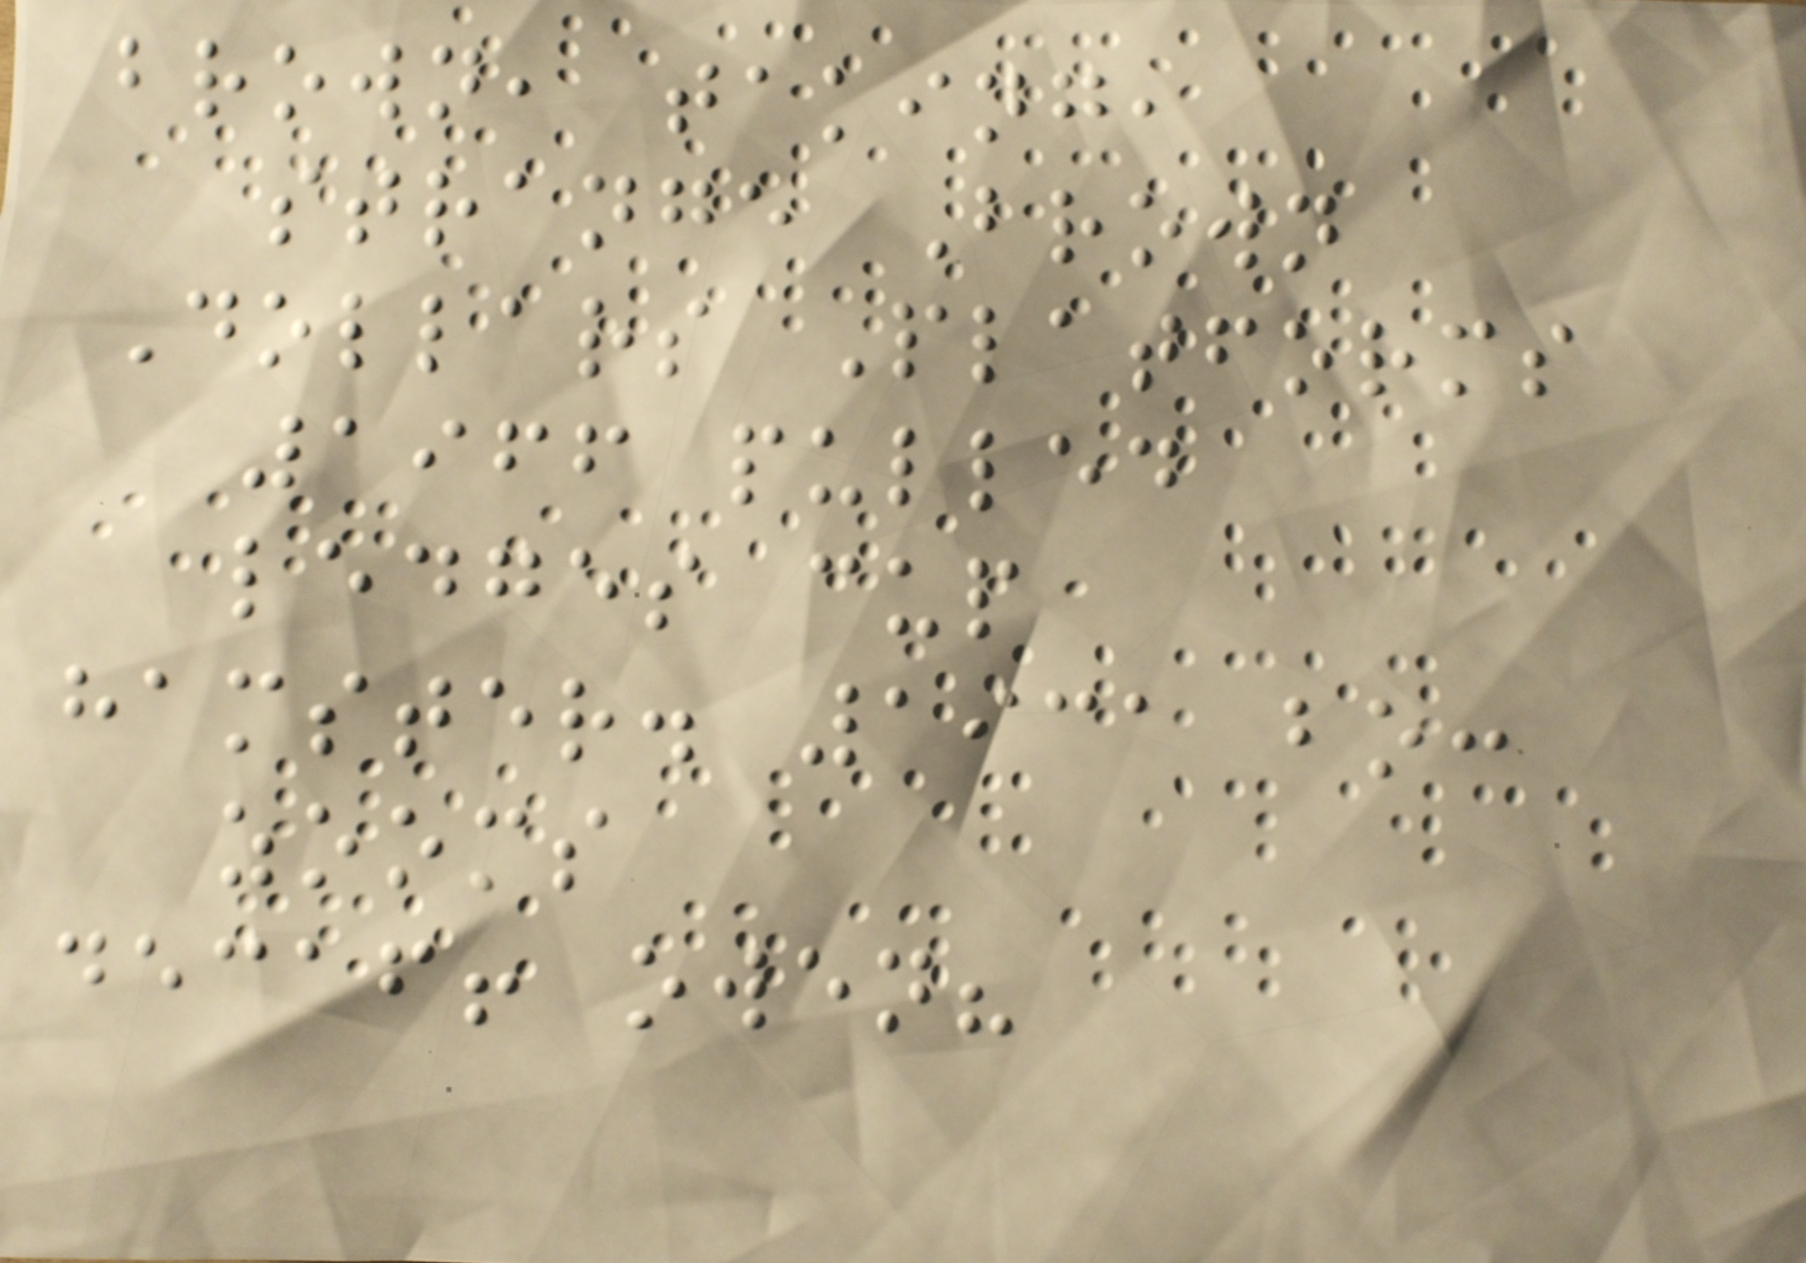brown, taking,
strange Brown
Dollars Platforms
1966 pulled
ledges cup
hamster. 1931 bo:
zooms
decaf! owen?
